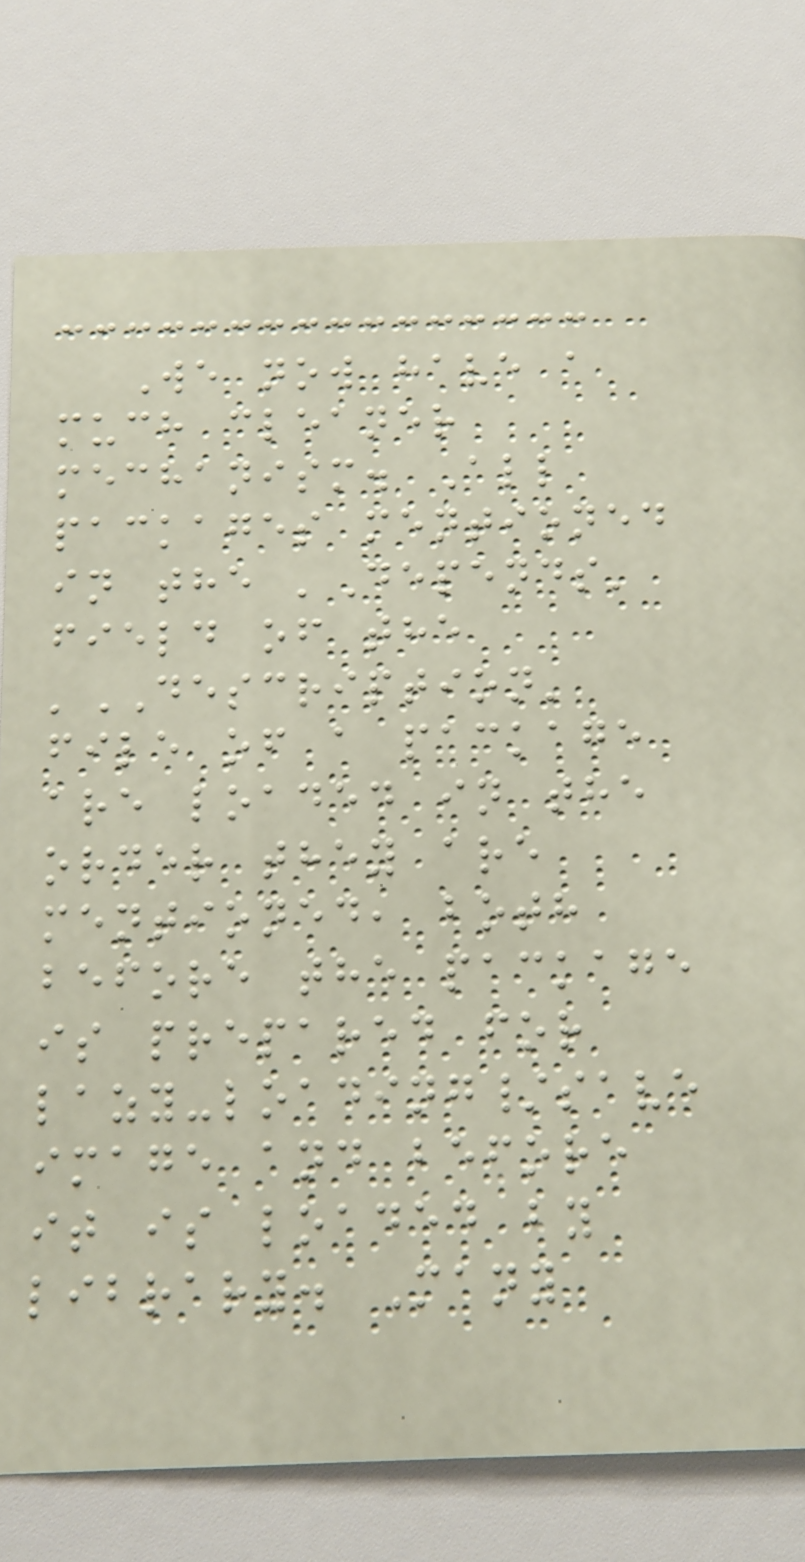We now have a
much cleaner
mechanism. All
packages mentioned
in the 'Depends'
field of the
'DESCRIPTION'
file of a package
are loaded in the
order they are
mentioned, both
before the package
is prepared for
lazy-loading/save
image and before
it is loaded by
library. Many
